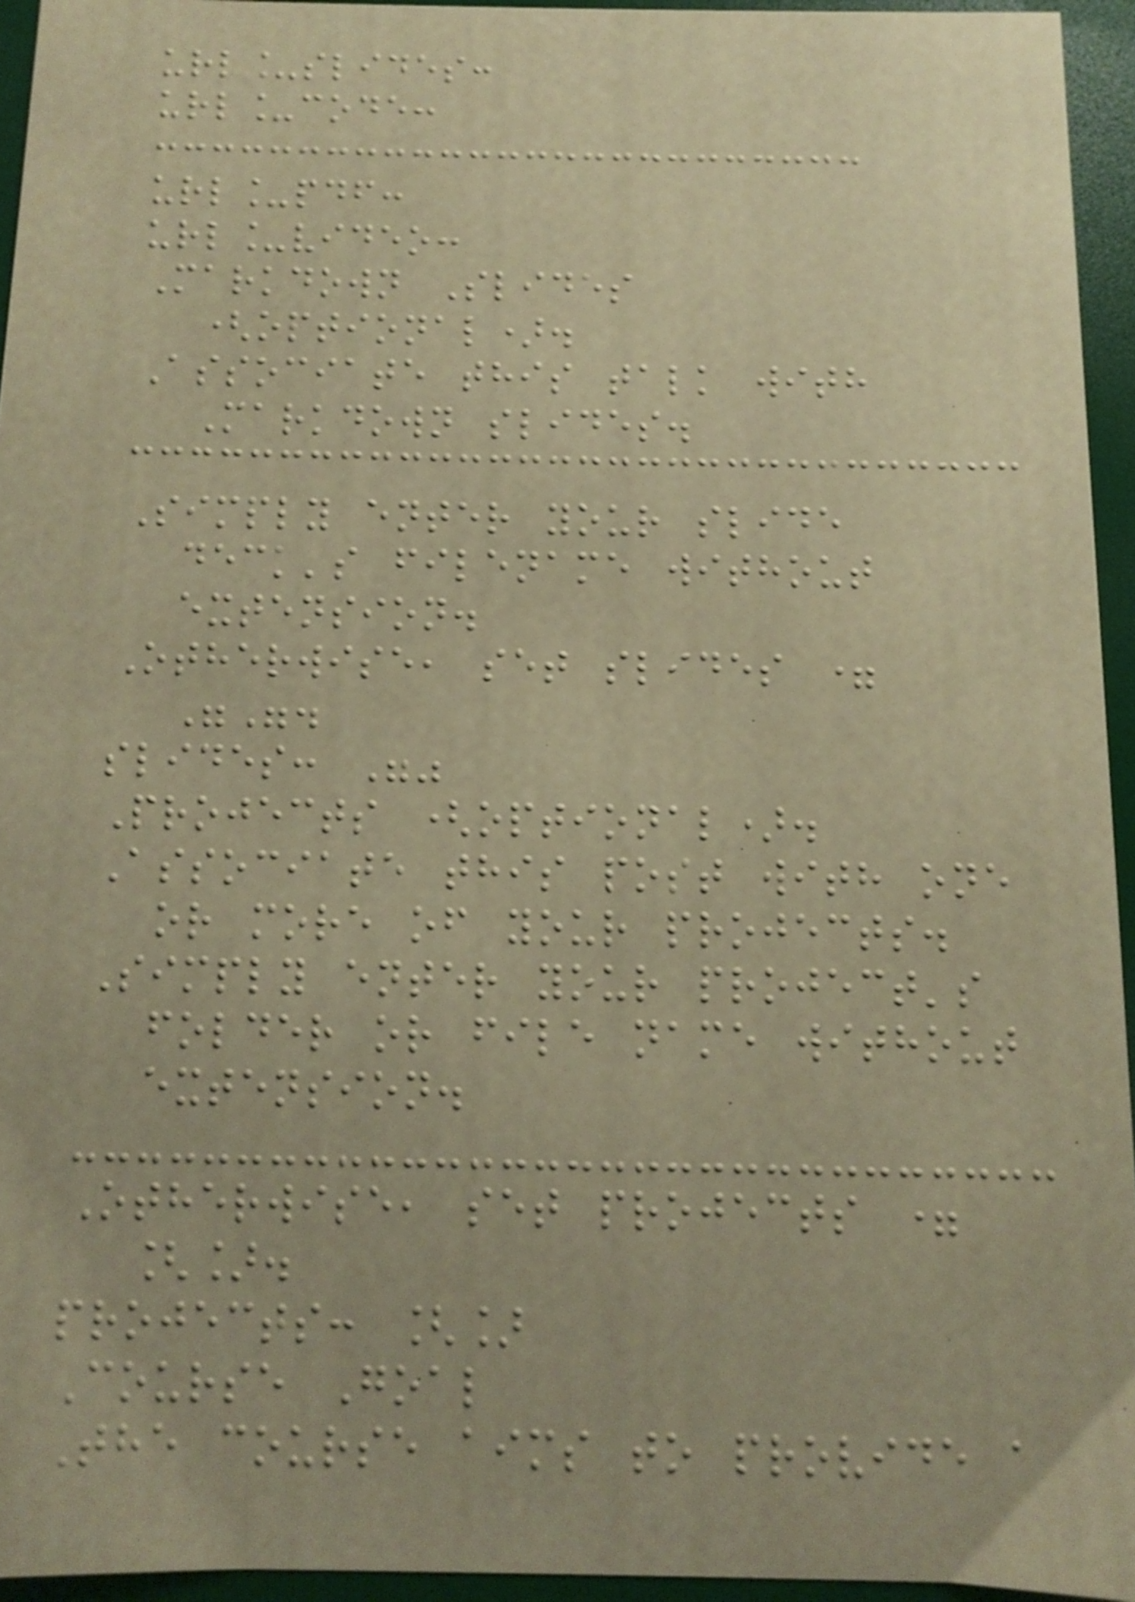url_slides:
url_code:
url_pdf:
url_video:
Markdown Slides
(optional).
Associate this talk with
Markdown slides.
Simply enter your slide
deck's filename without
extension.
Otherwise, set slides =
"".
slides: ""
Projects (optional).
Associate this post with one
or more of your projects.
Simply enter your project's
folder or file name without
extension.
Otherwise, set projects =
[].
projects: []
Course Goal
The course aims to provide a
